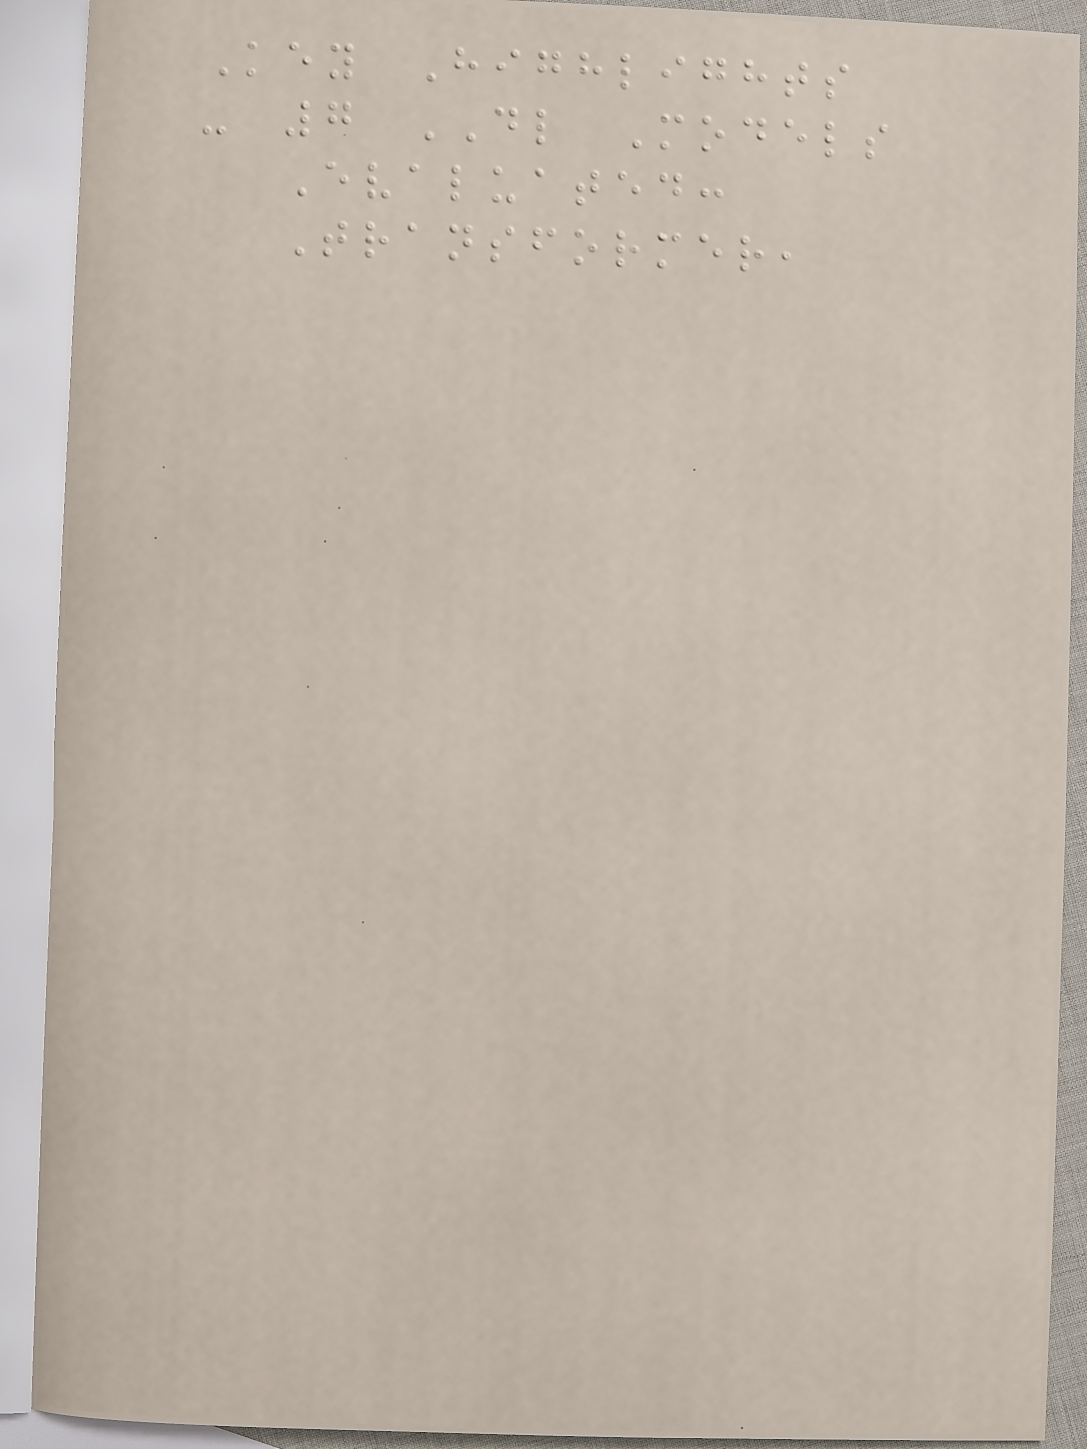Key Highlights
- 7 DL Models
Evaluated:
Transformer,
